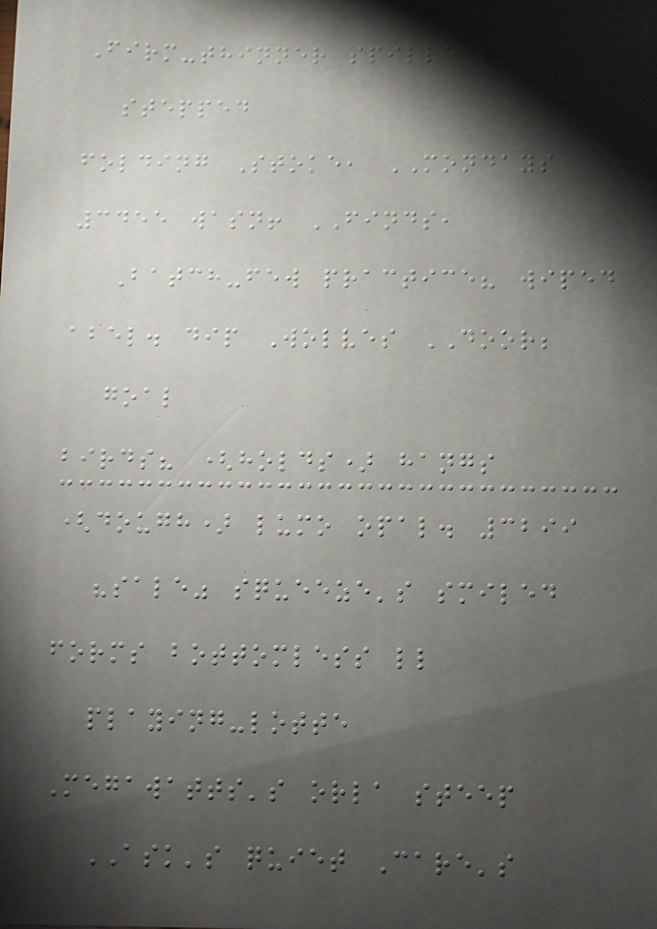Firm-thinner spilled;
stepped
folding Stoke, MONDAYS
3455 wasn! FINDS,
Batch-few practice? wiped
abel. dip Wolves DOOR;
goal
birds? (holds) hangs
(dough) lumo opal. 3299
"sale" squeeze's smiled
forms bottomless ll
playing-lotte
Megawatts's orla steep
ASK's quiet Care's
